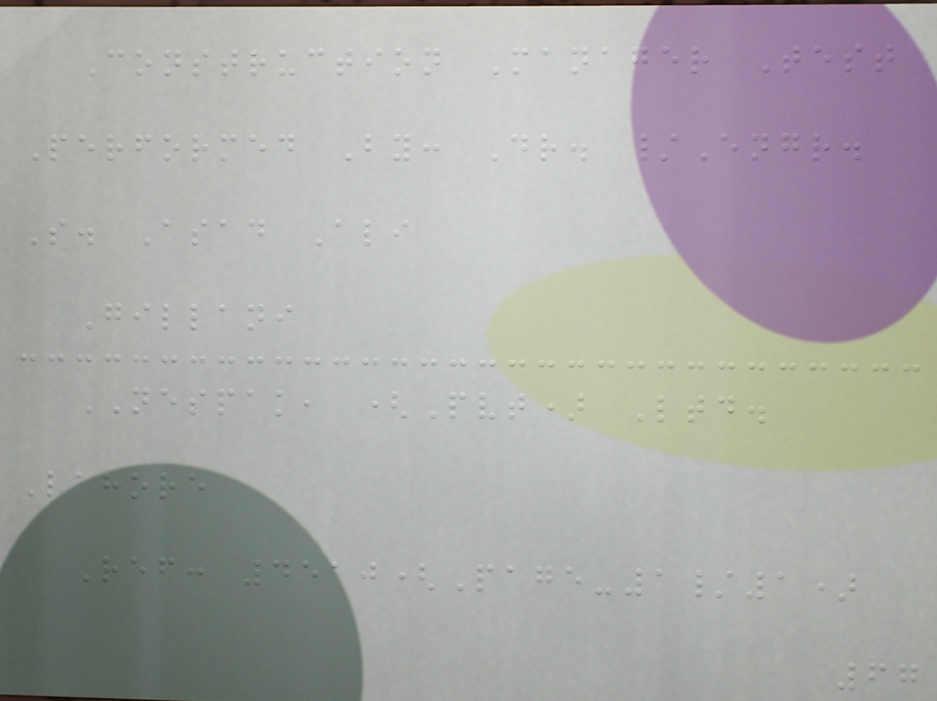Construction Manager Test
Performed By: Dr. /Engr.
S. Asad Ali
Gillani
NESPAK, (Pvt) Ltd.
Lahore
Ref: 4510(Page-1/1)
67
